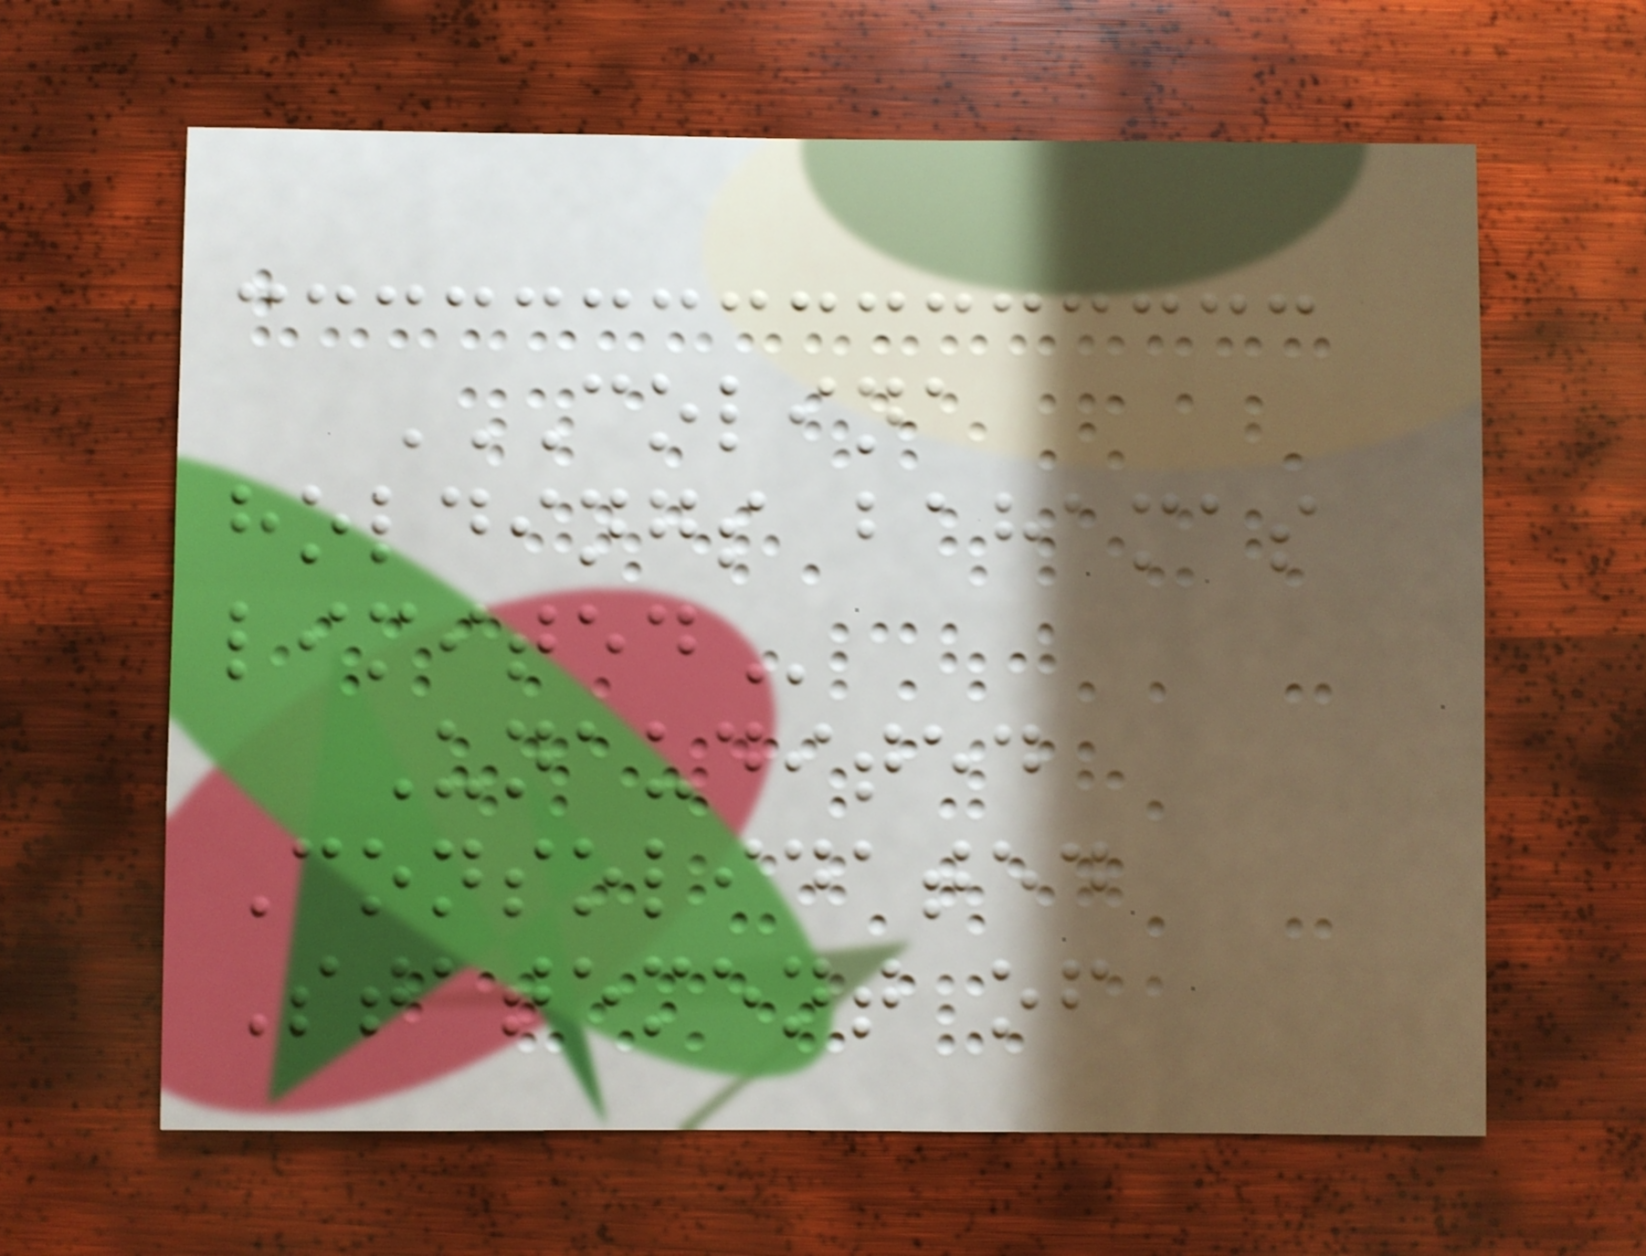COLINA
HOLDINGS BAHAMAS
LIMITED
Unaudited
Consolidated
Statement of
